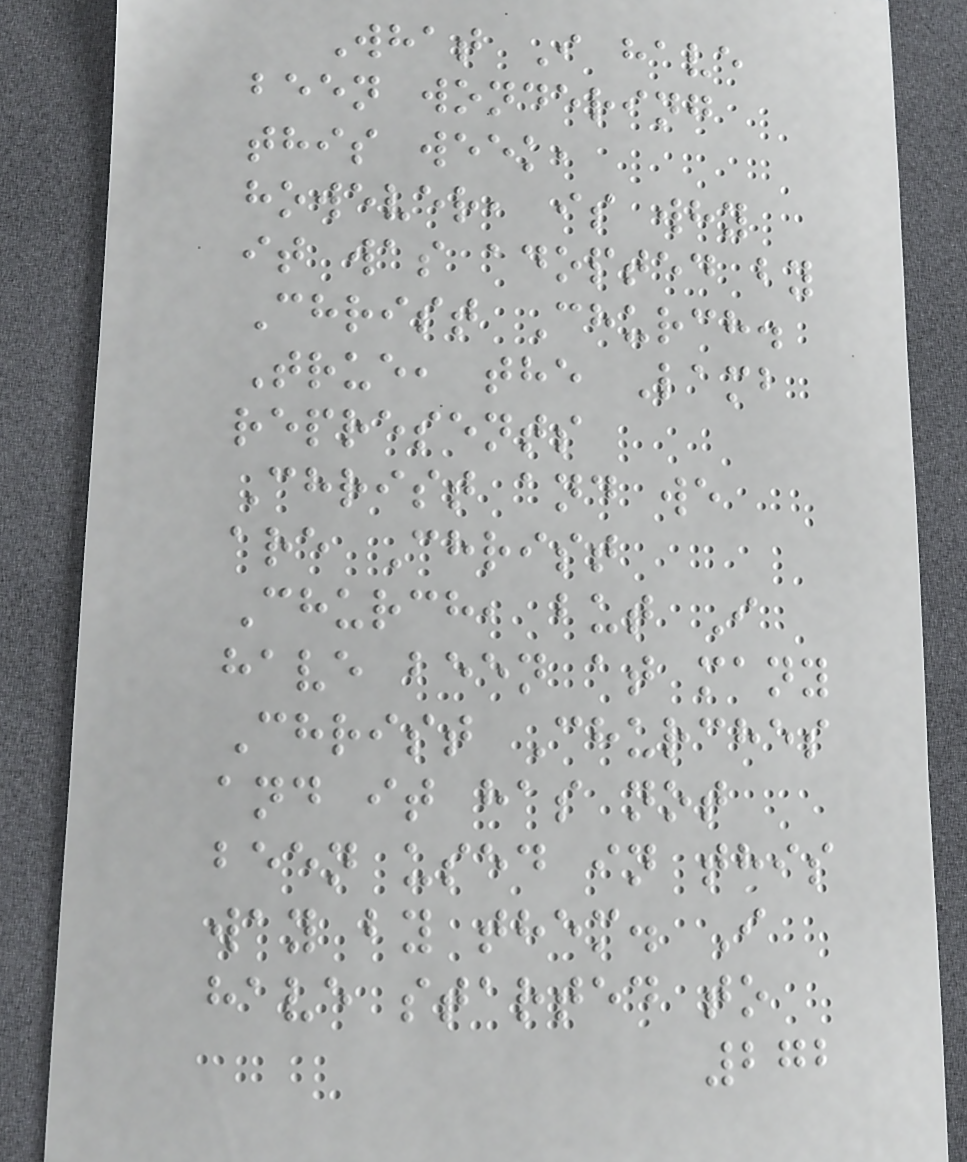What I have
been wondering
this week,
however, is why
it was adopted by
Christ Church.
True, the Lamb
represents
Christ and we
are Christ
Church, but I
have been at many
Christ Churches
and it has not
been used in this
way by them. I
have started to
272
